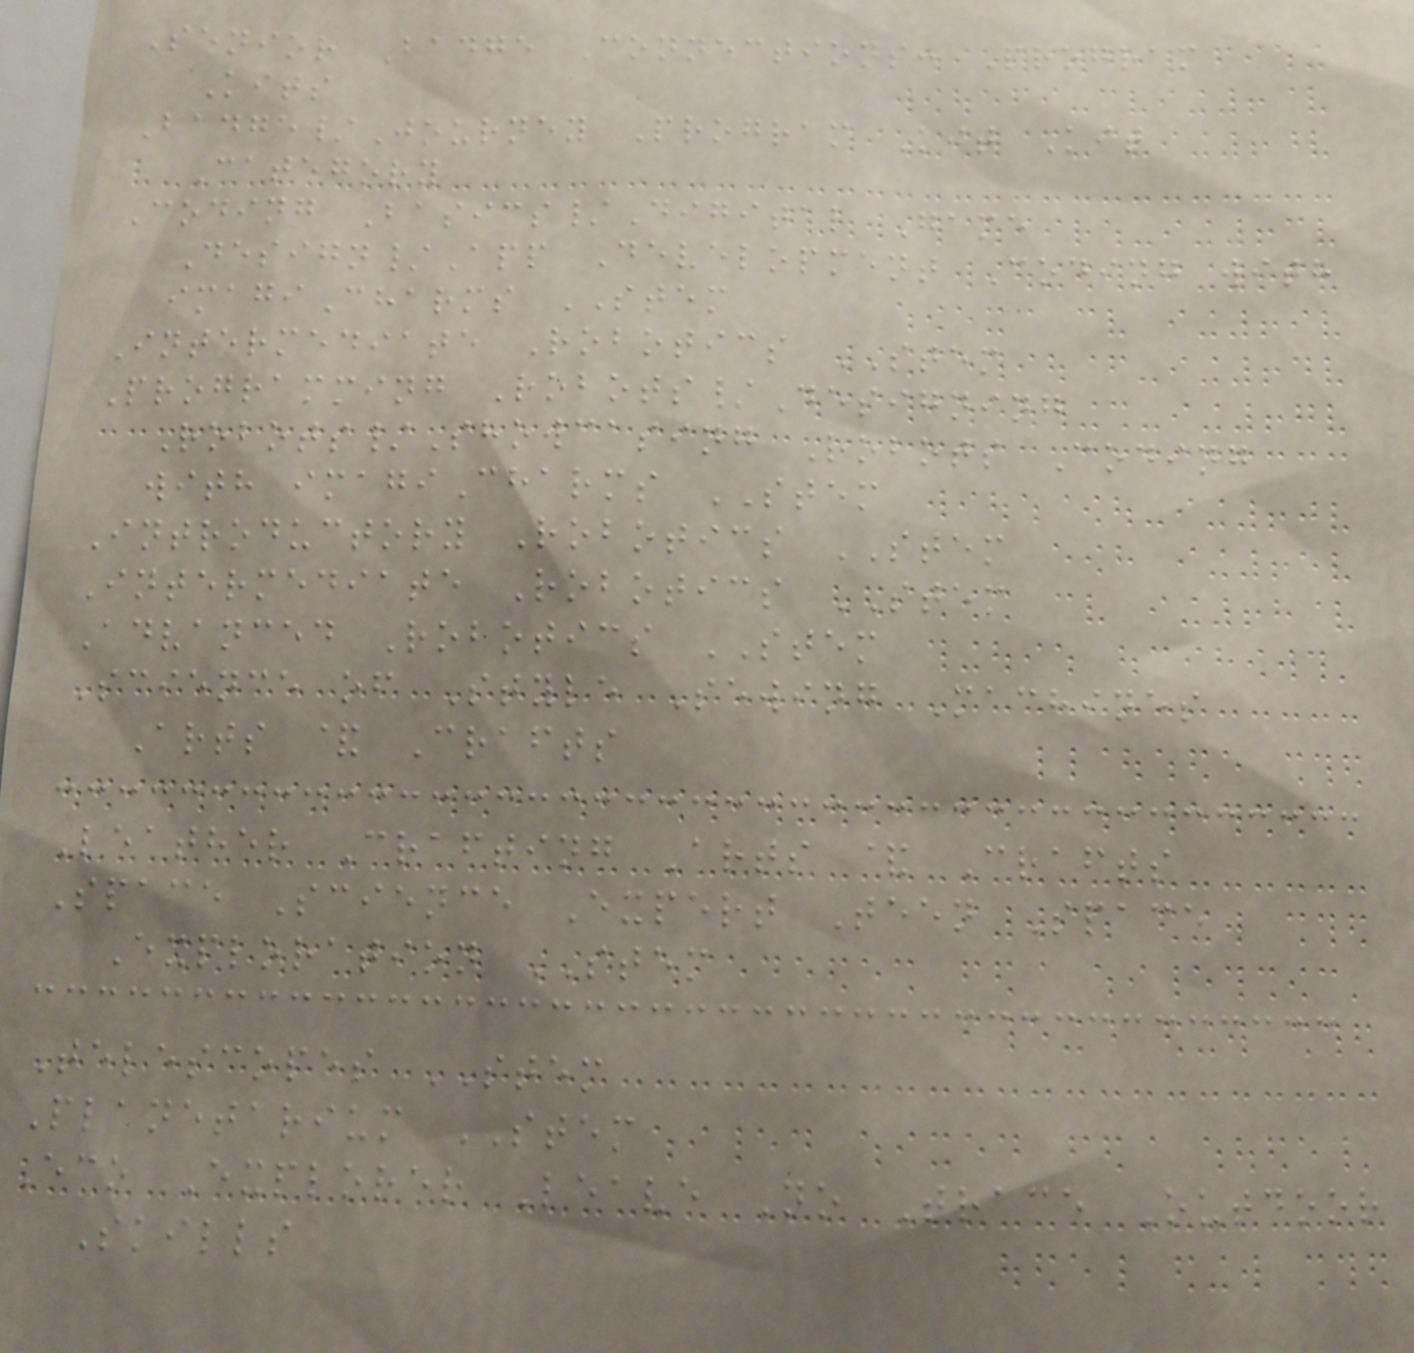Senior Badge Connections: Program
Kits
Badge/Journey Program Kit Kit
Category
Coding Basics/Digital Game
Design/App Development Coding with
imagiCharms STEM
Intermediate Robotics STEM
Programming Robots/Designing
Robots/Showcasing Robots Coding
with imagiCharms STEM
Introductory Robotics STEM
Intermediate Robotics STEM
Advanced Robotics STEM
Science of Style Sewing Machines
Arts & Crafts
Leather Crafting Arts & Crafts
Space Science Expert Teen Space
Exploration STEM
Telescopes STEM
Planetarium STEM
Eco Explorer Leave No Trace Outdoor
Skills
